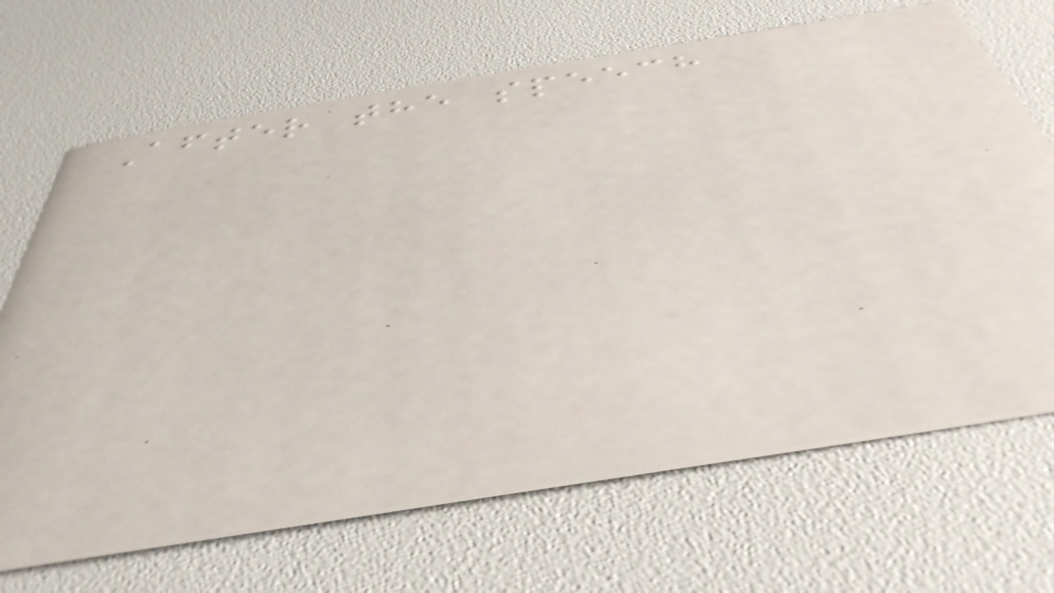After the speech
